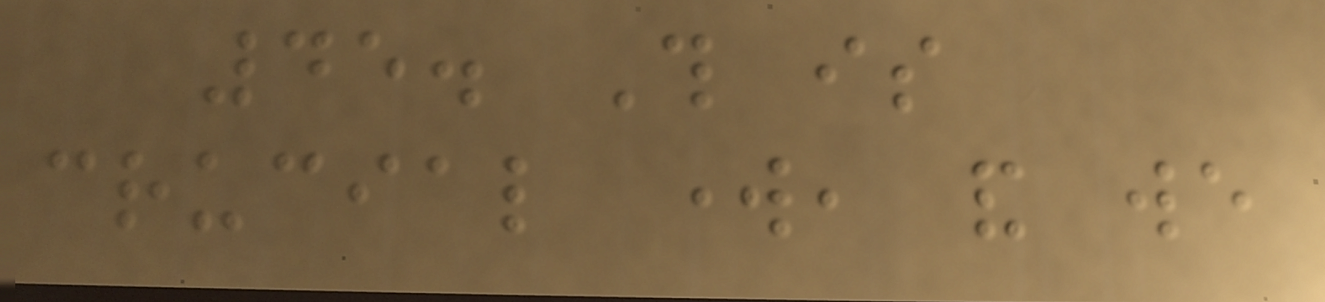45. This is
crucial work, and we
